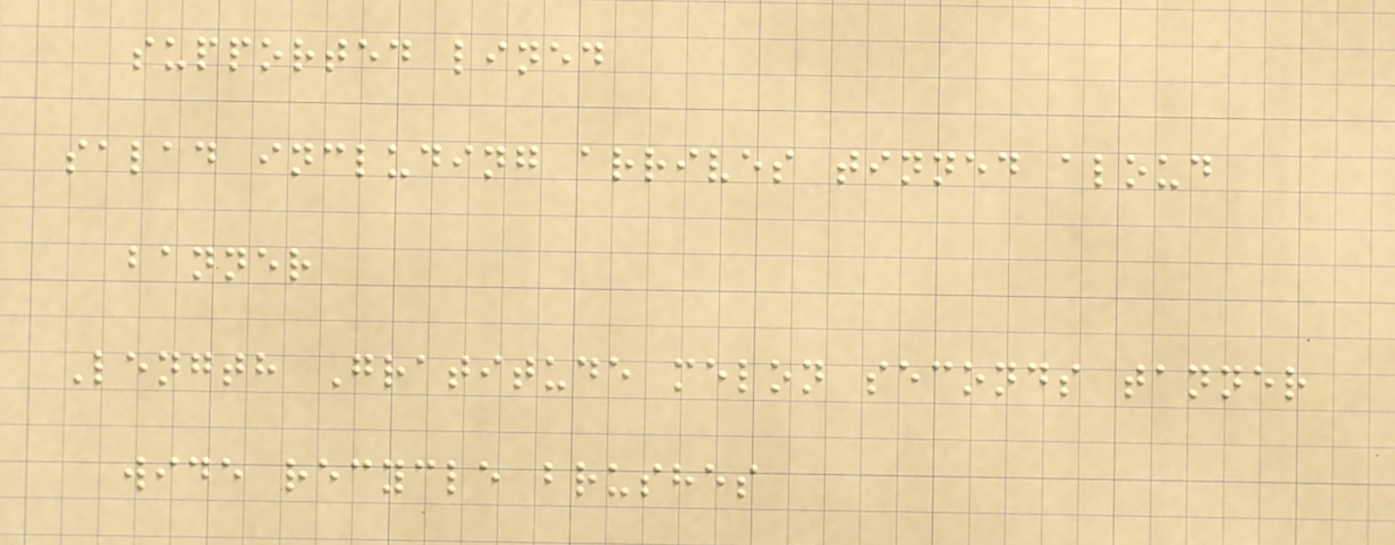supported lined
salad including arrives tinned aloud
banner
Length Gratitude melon seconds tanner
wide recycle brushes
